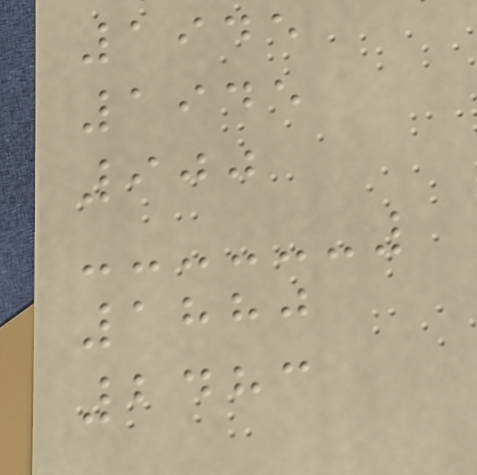1945
1945
900
1880
2483
